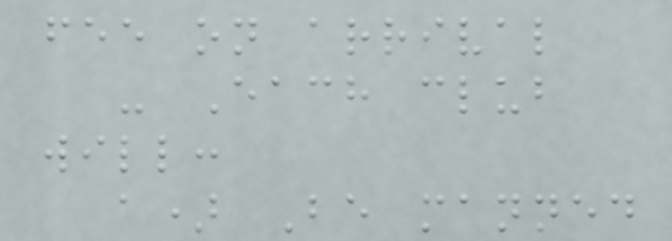fee on arrival
- Each club
will:
a) Be manned
